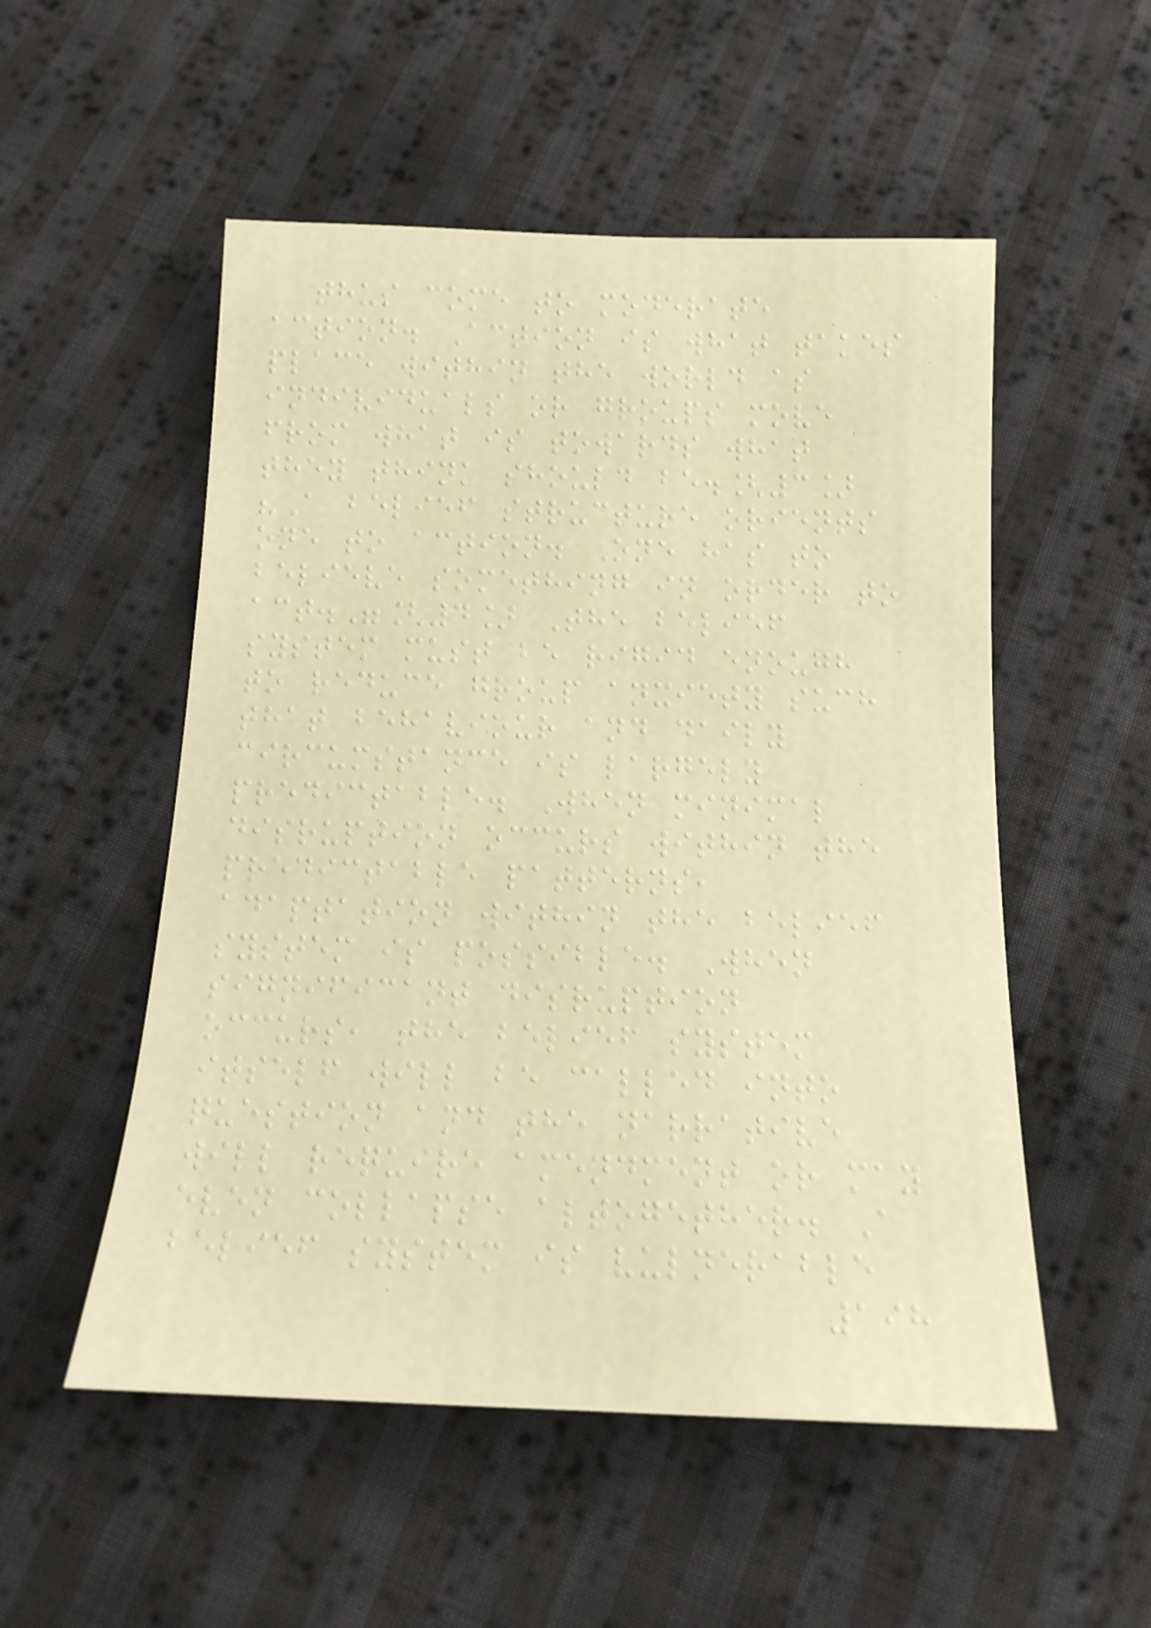thus come to moderate
action. Action is what takes
place within the world as
individuals or groups move
from what is towards what
they think should be.[3]
"A belief structure orients
one to action. One has to
believe something in order to
act."[4] The belief
system must be rigid enough
to reduce group anxiety such
that behaviour and daily
circumstance is largely
predictable. When minimal
disruption occurs within the
predictable patterns,
adaptation within the belief
system is possible. When
significant disruption
occurs, the belief system
itself will be called into
question and the narrative
will require amendment or may
even collapse altogether. A
belief system is vulnerable
198
